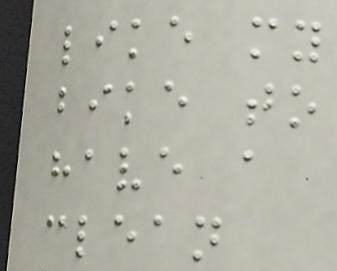like my
bike to
have a
clean
